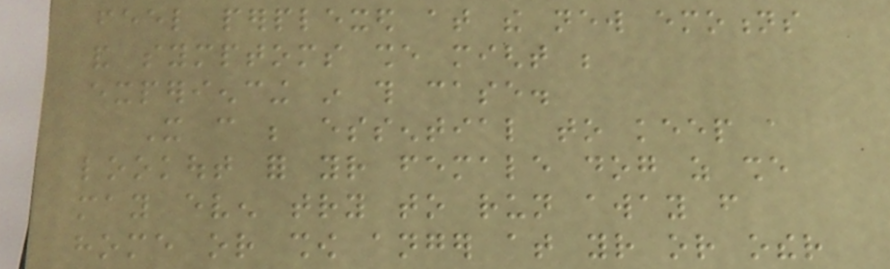feel perplexed at the new emotions
and symptoms she might be
experiencing in this case.
It can be essential to keep a
lookout for your female dog as she
may even try to run away from
home or show anger at your or other
